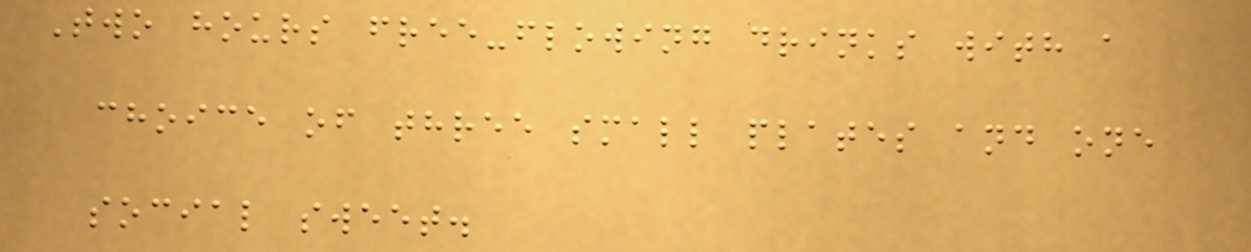Two hours free-flowing drinks with a
choice of three small plates and one
social sweet.
